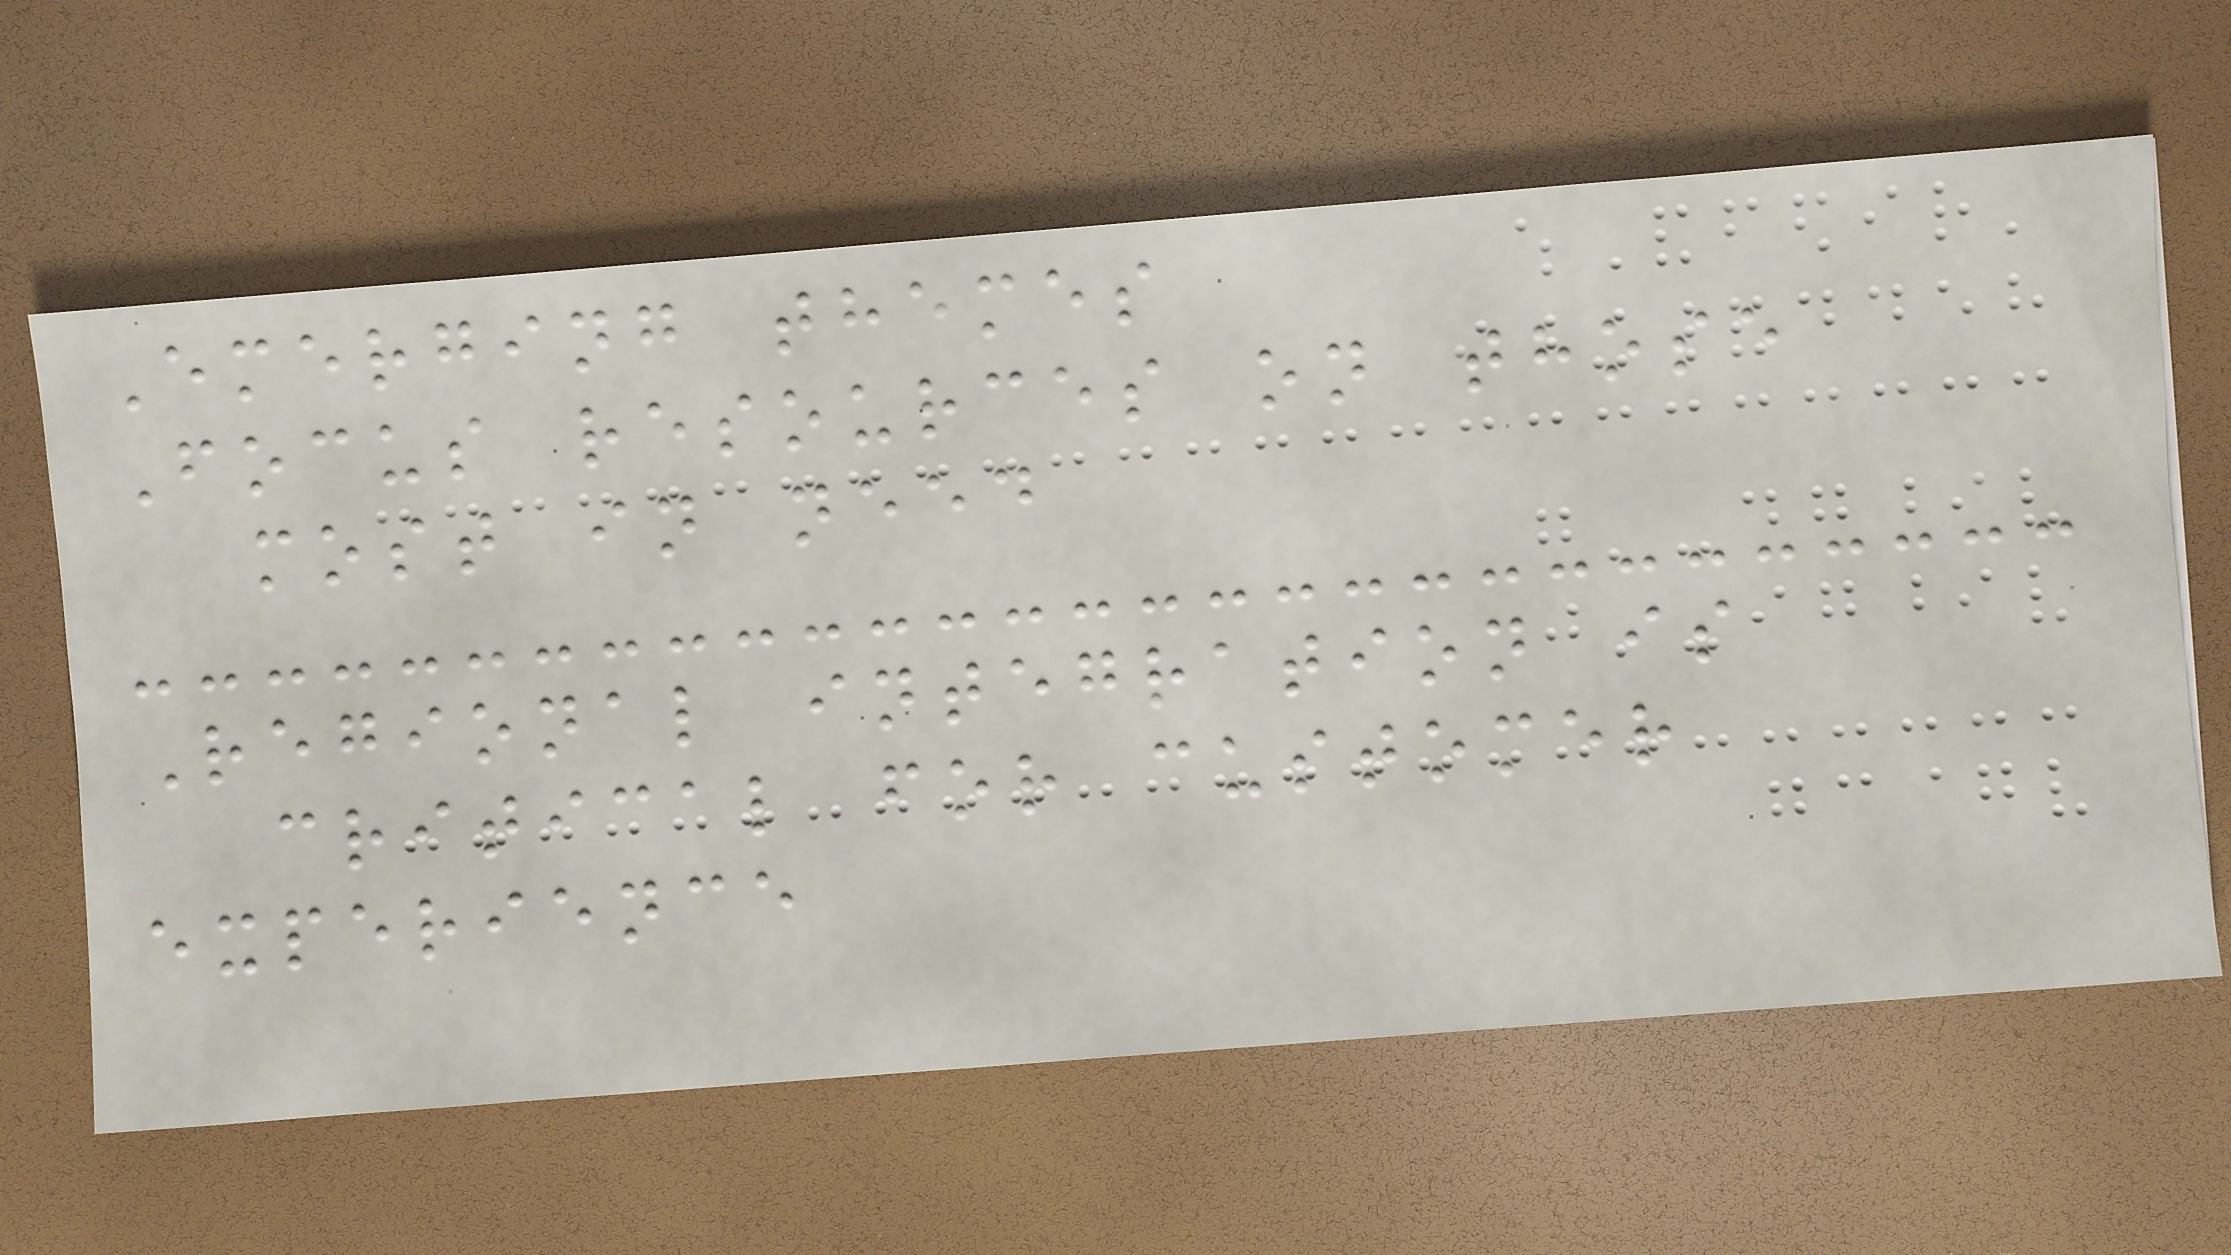Emerging themes
Focus resources on those
most in need
Regional integration is
critical for customer
experience
